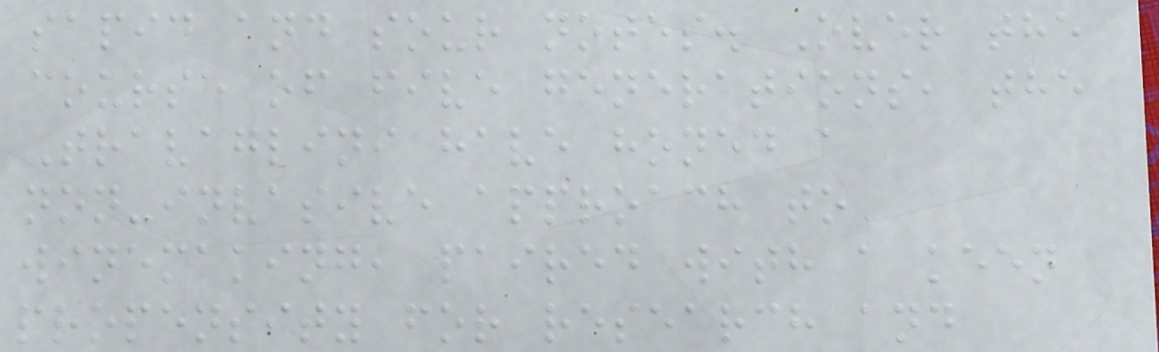sapid and sour notes. Over the
course of five generations, the
Travaglini have honed a
non-invasive approach to
winemaking, paired with a keen
propensity for research and
